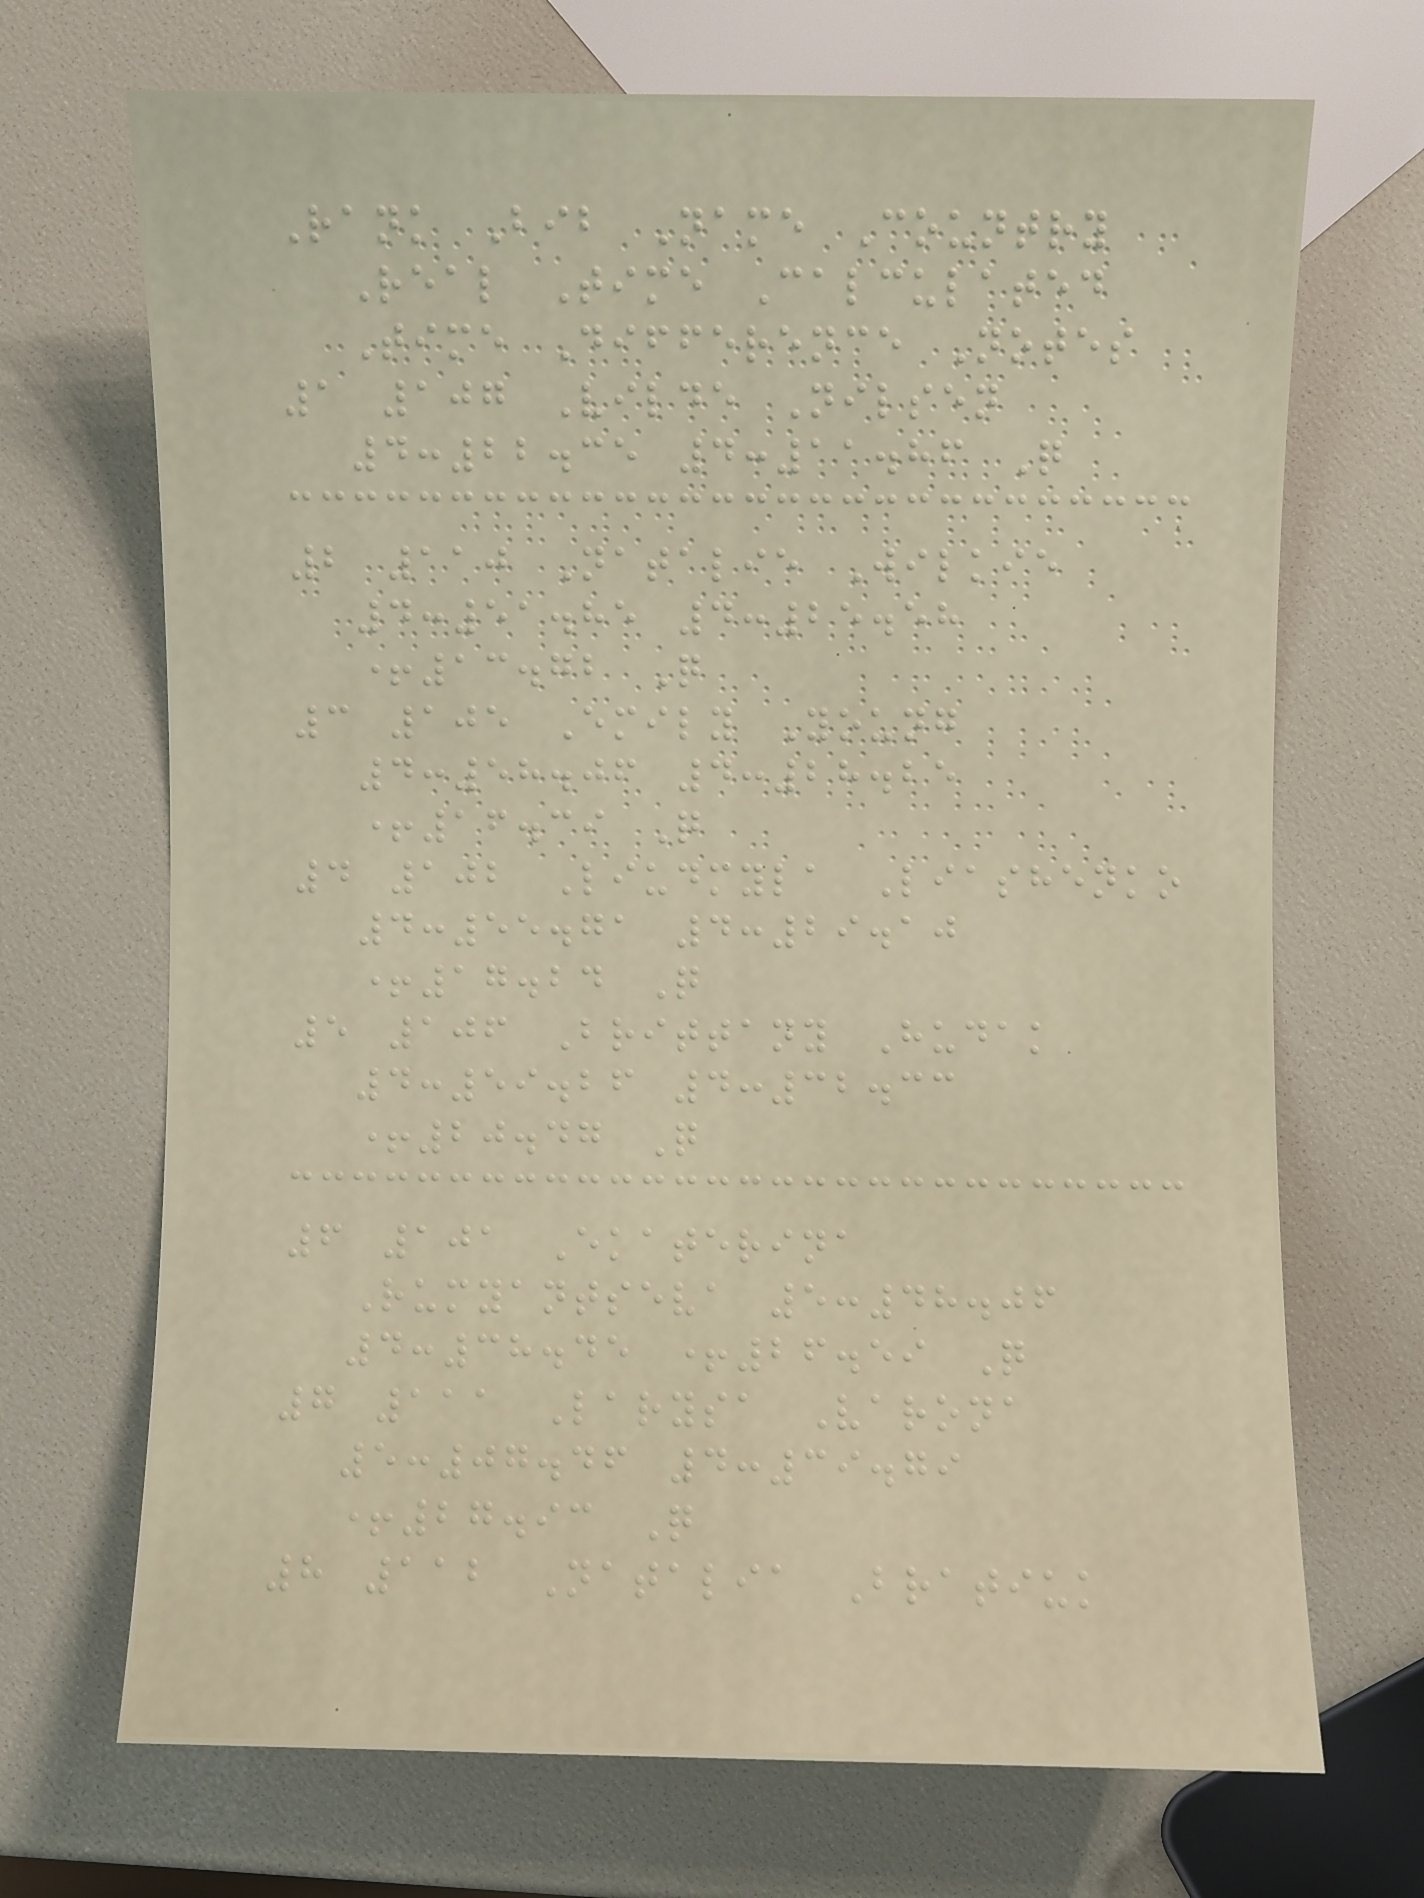Rank Bib Name Country
Real Time Calculated
Time Difference Notes
1 107 Vilde Nilsen
4:22.35 4:11.86 Q
2 110 Natalie Wilkie
4:51.85 4:25.58
+13.72 Q
3 105 Emily Young
4:58.06 4:28.25
+16.39 Q
4 102 Liudmyla Liashenko
4:55.71 4:29.10
+17.24 Q
5 106 Brittany Hudak
4:59.26 4:32.33
+20.47 Q
6 101 Ekaterina
Rumyantseva 5:48.06
4:38.45 +26.59 Q
7 111 Larysa Varona
5:07.46 4:39.79
+27.93 Q
8 112 Natalia Bratiuk
